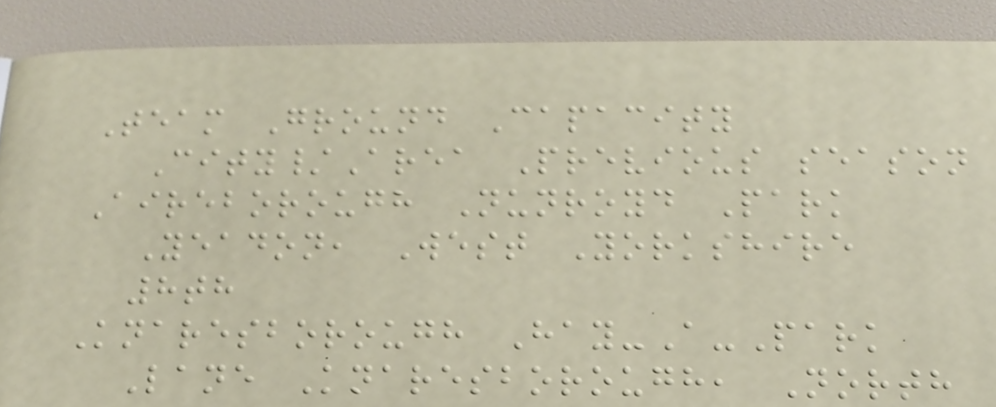Team Ground Capacity
City/Area Previous season
Aireborough Nunroyd Park
Yeadon, West Yorkshire
8th
Knaresborough Hay-A-Park
Lane Knaresborough, North
